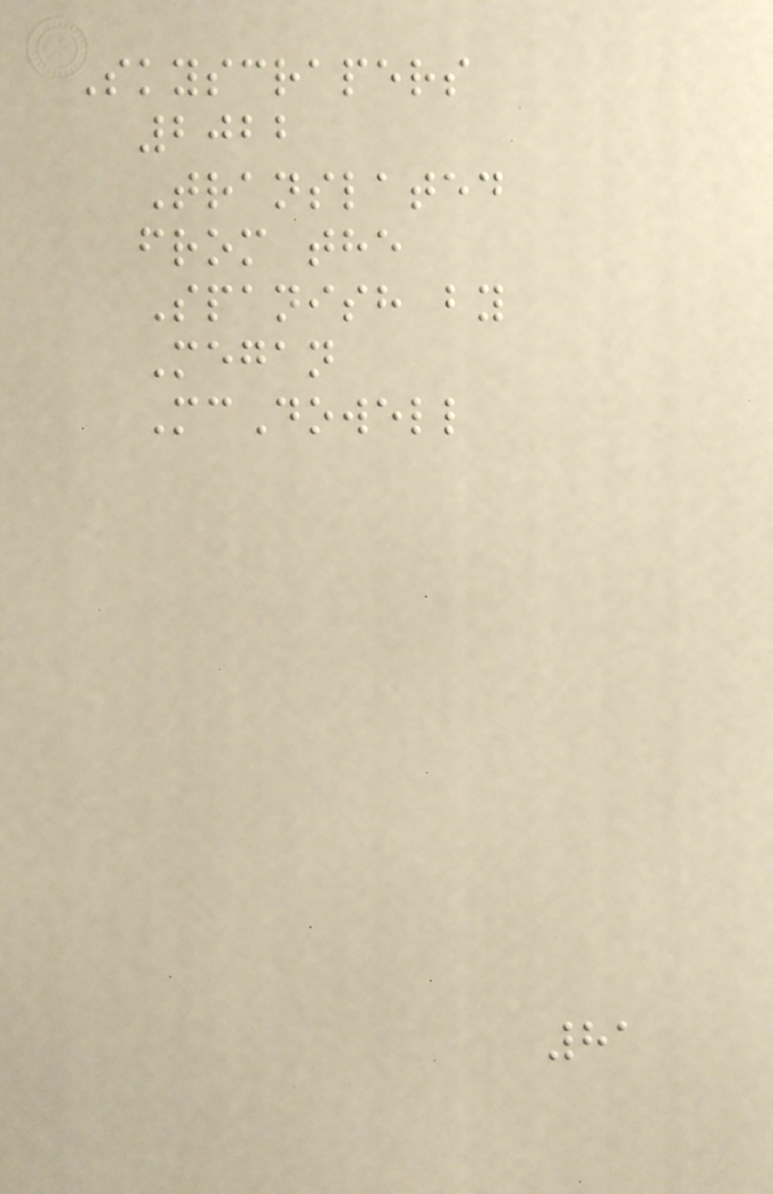Skyscrapers
2022
Translated
from the
Spanish by
Megan
McDowell
81
